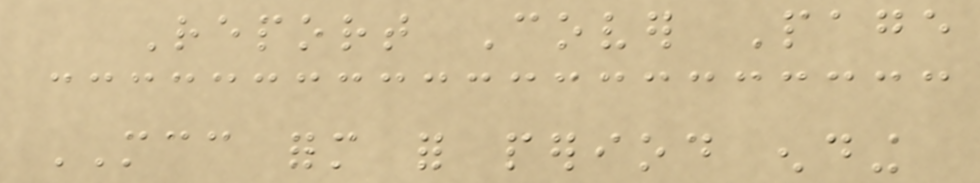Report Cover Page
MCC form for period ending
